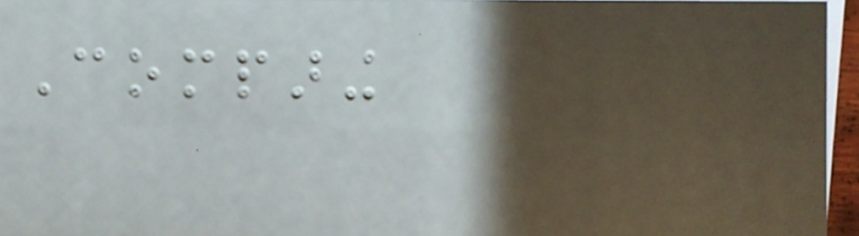Comparing
